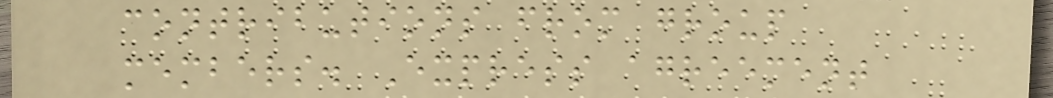contributions from group
members. Express agreement
